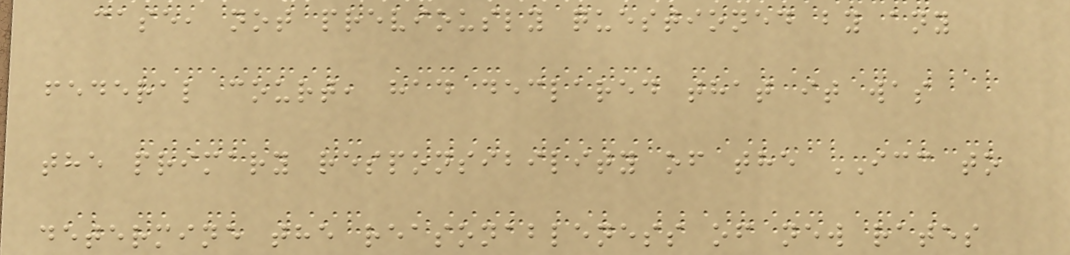case, not previously questioned by any
federal court, had declared that it was
the primary responsibility of the ICC to
determine the reasonableness of new rates
